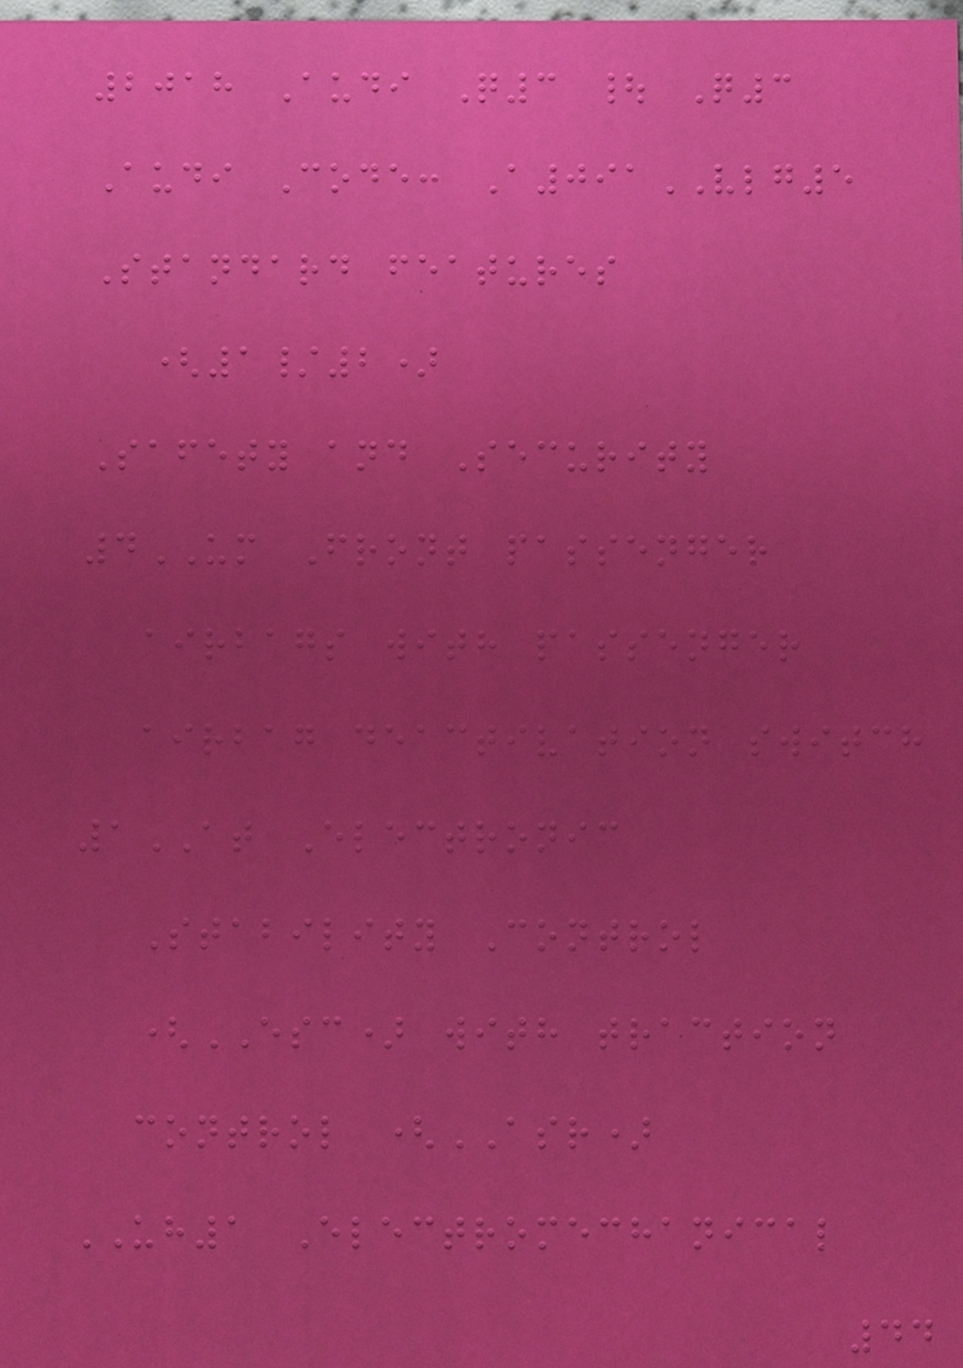2018 Audi Q3 | Q3
Audi Code: A091VLG5
Standard features
(1/2)
Safety and Security
4UM Front passenger
airbags with passenger
airbag deactivation switch
1AT Electronic
Stability Control
(ESC) with traction
control (ASR)
UH1 Electromechanical
44
